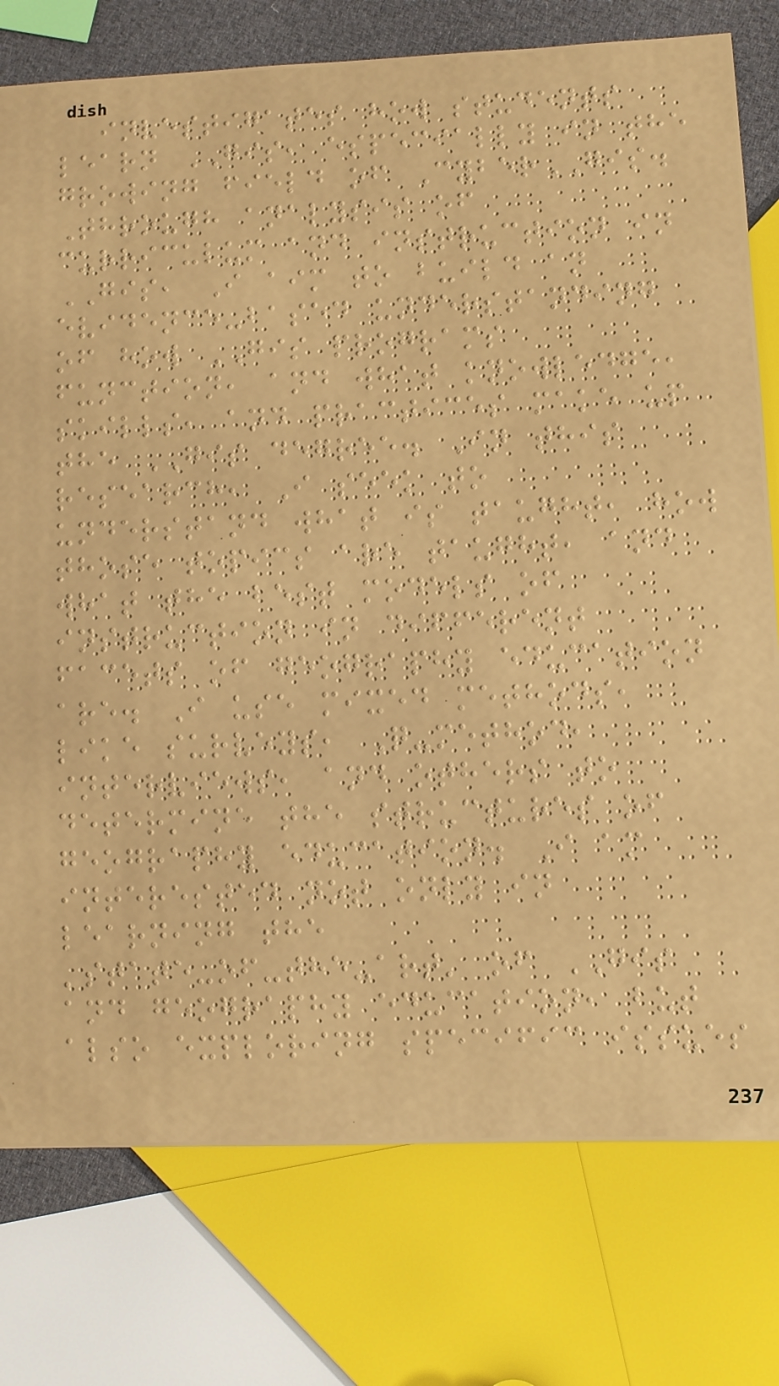investigates how students
learn GIS, especially in the
growing field of CyberGIS.
Through analysis of
curriculum and instruction in
GIS, I aim to build an
evidence-based understanding
of how GIS programs
function, and what knowledge,
skills, and practices make up
the GIS degree. In this
research, I seek to
understand what is taught, how
those topics are taught, and
what the best models of
instruction in different
facets of geography education
are. I use mixed methods,
like surveys, Q-method,
interviews, and others to
determine the structures of
geography education. I am
interested not only in
learning the
'state-of-the-art' of GIS
and geography education, but
also exploring specific issues
